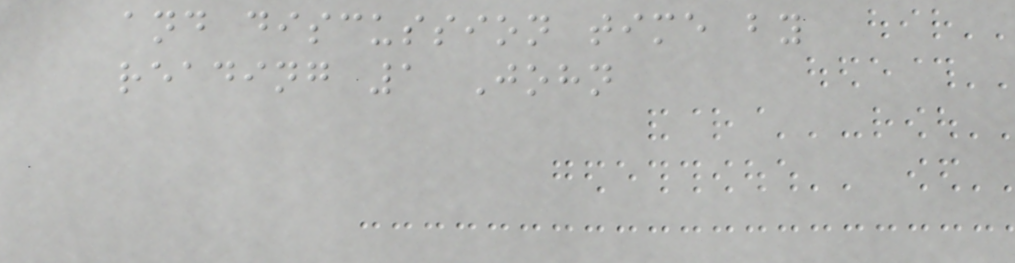and discussion time by
reading 1 John
